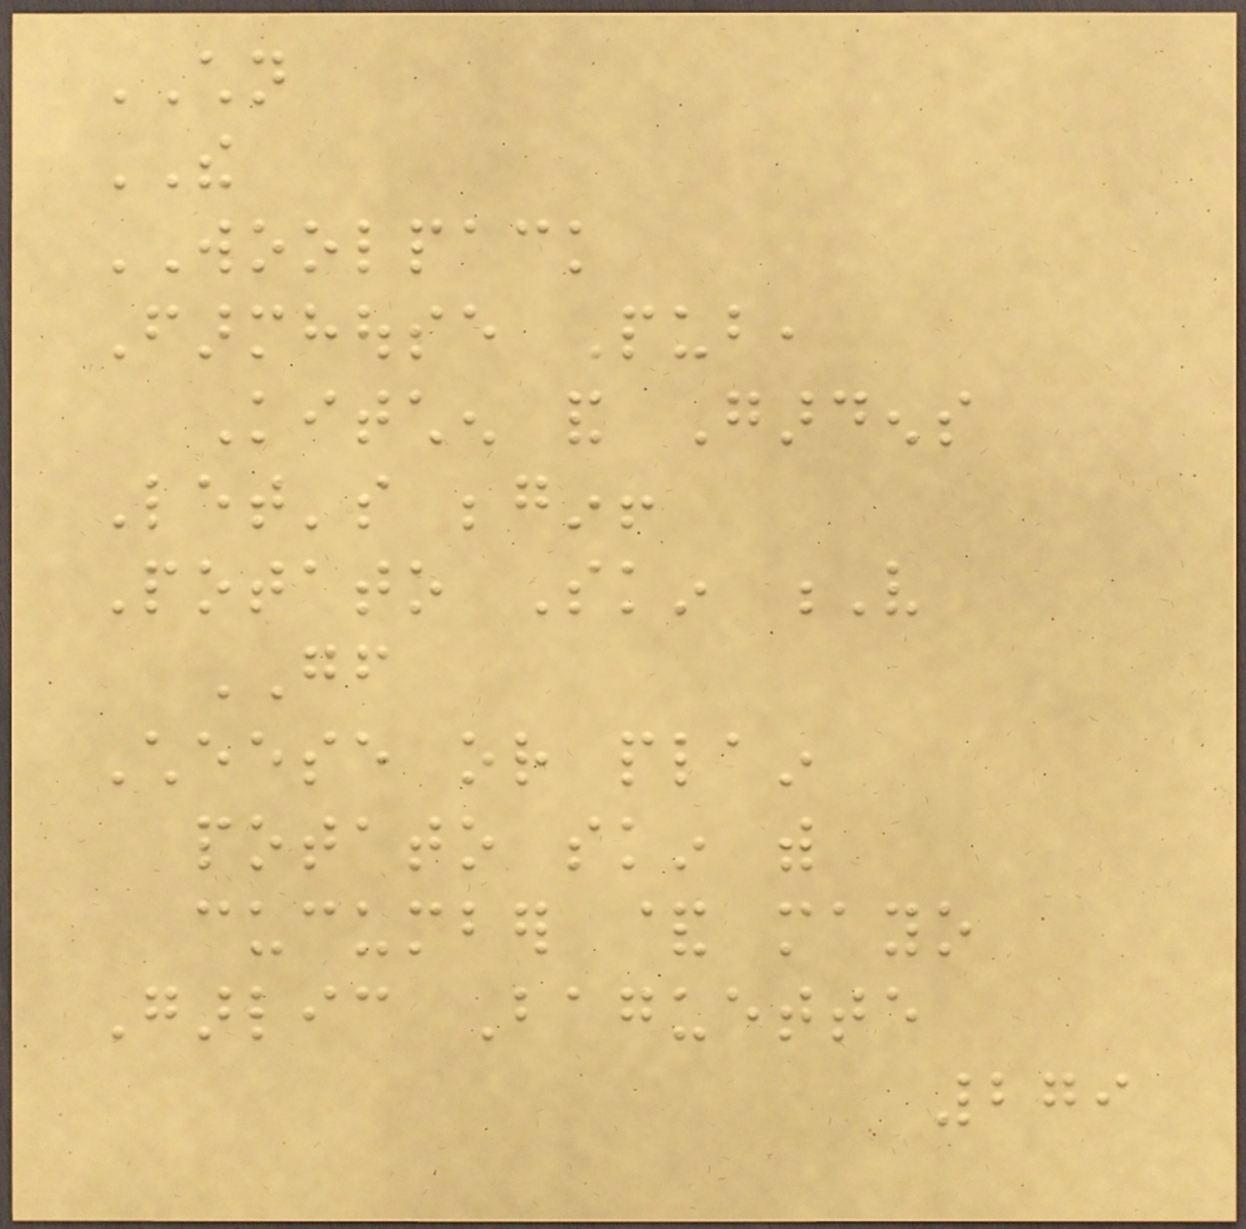CHILDREN
THE
WOOLPACK
Farmhouse Pub,
Kitchen and Gardens
Let's begin!
Potato Skin V
GF
Cheese or plain
potato skin with
cucumber & mayo
Garlic Baguette
279
